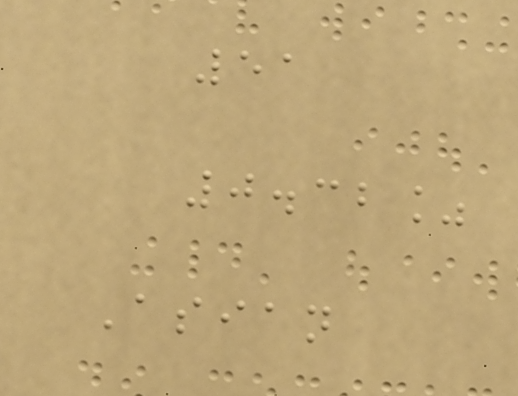51
0.32%
Asian
